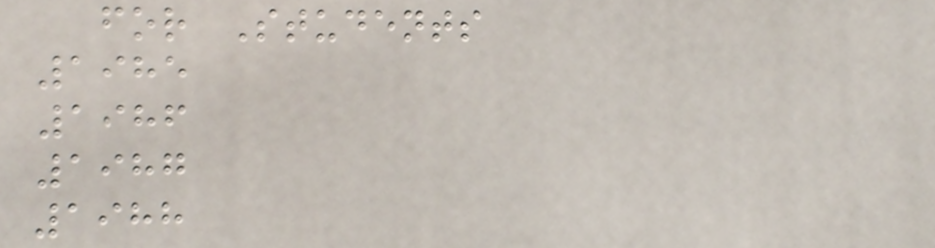for Students
1985
1986
1987
1988
